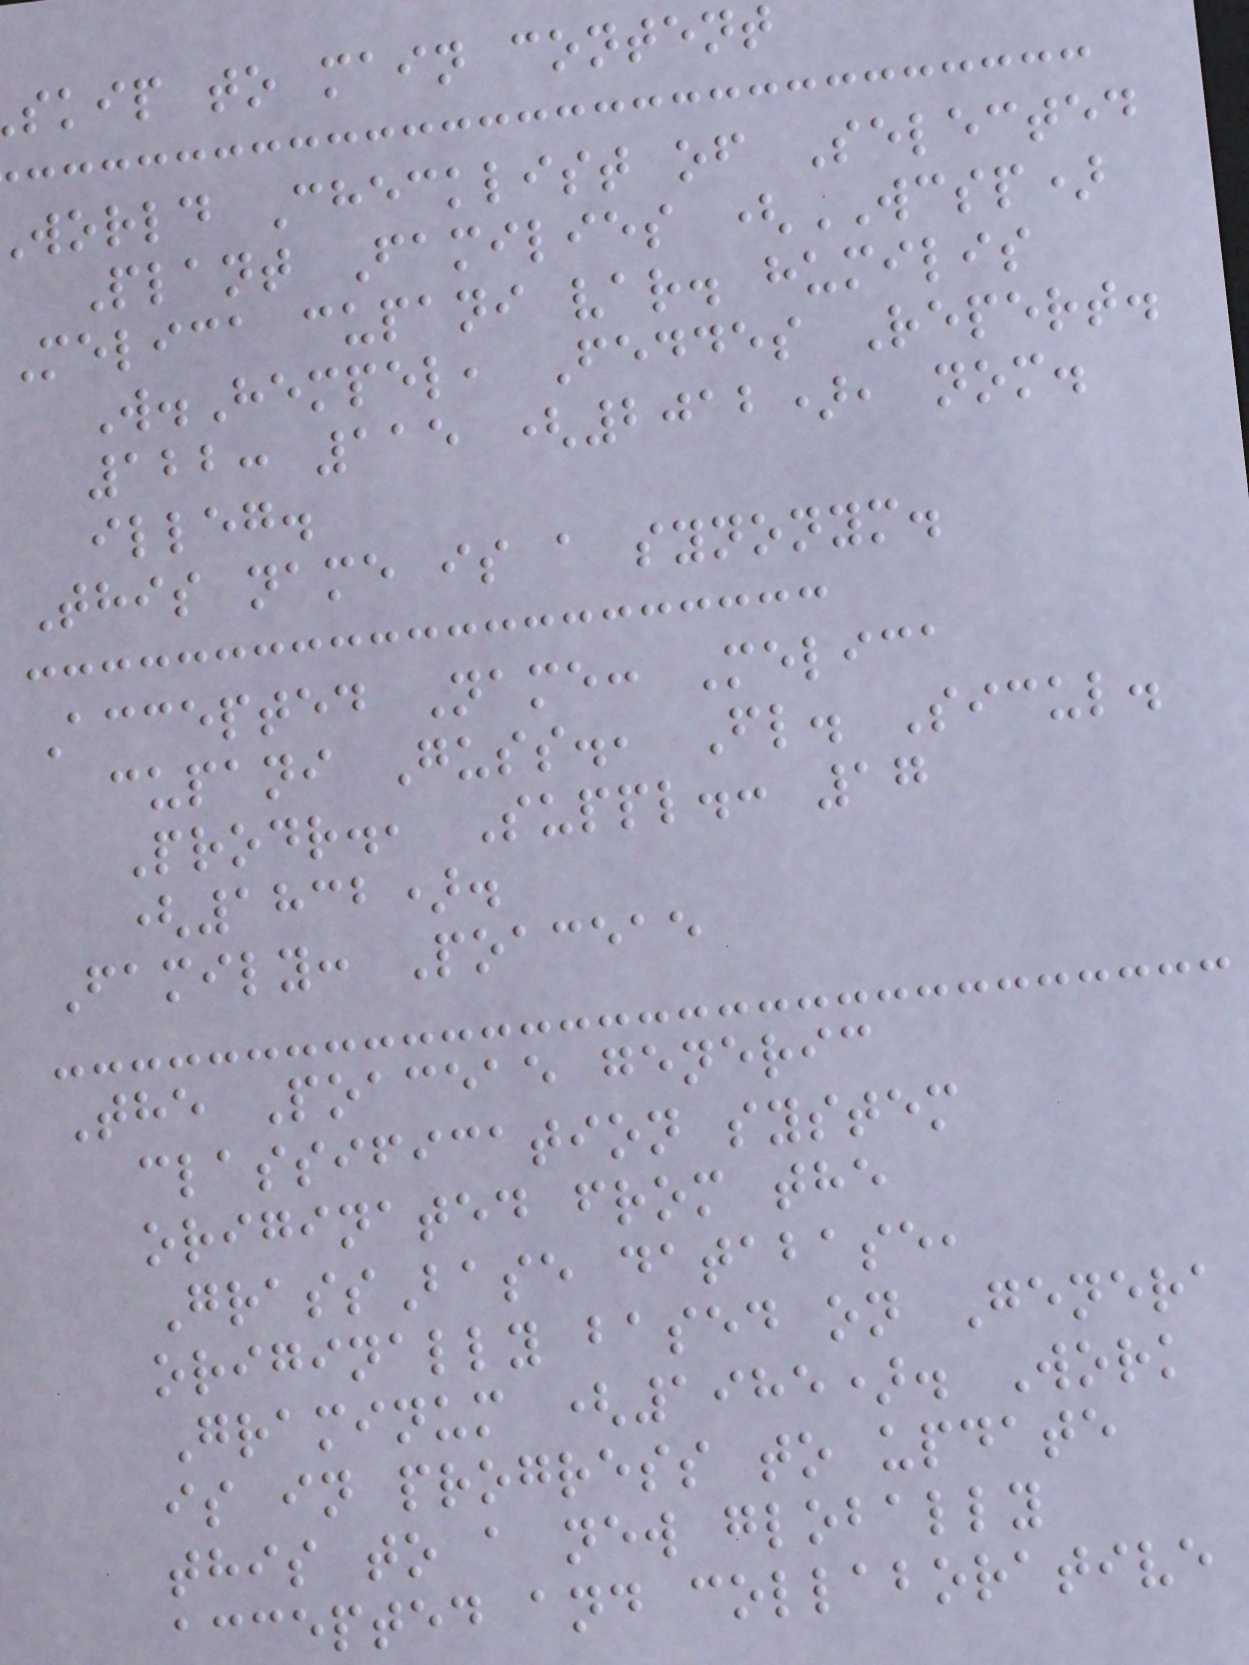skip to main content
world Checklist of Selected
Plant Families (WCSP)
Melica cupani var. humilis
W.Hempel, Feddes Repert.
122: 115 (2012), nom.
illeg.
This name is a synonym.
Accepted Name: Melica
cupani Guss., Fl. Sicul.
Prodr., Suppl.: 17
(1832).
Family: Poaceae
The Poaceae generic
classification system
originated from the
GrassBase database,
originally based on Genera
Graminum (1985). Work
is in progress to update
this to a new globally
accepted and collaborative
